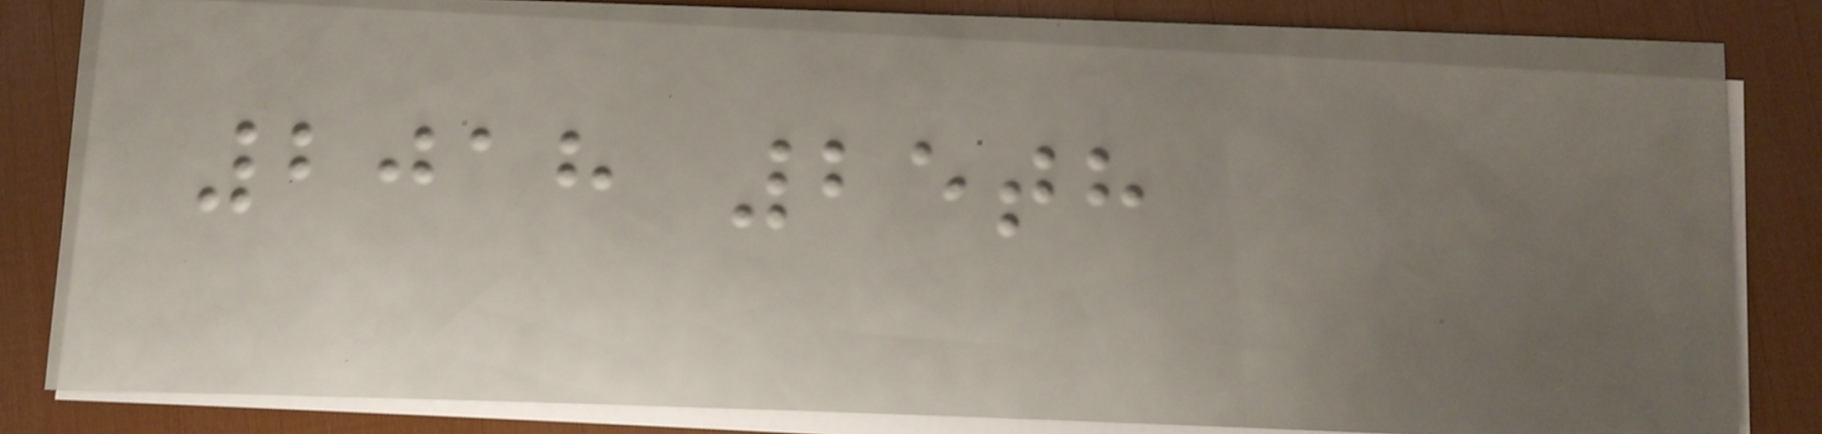2018 25th
